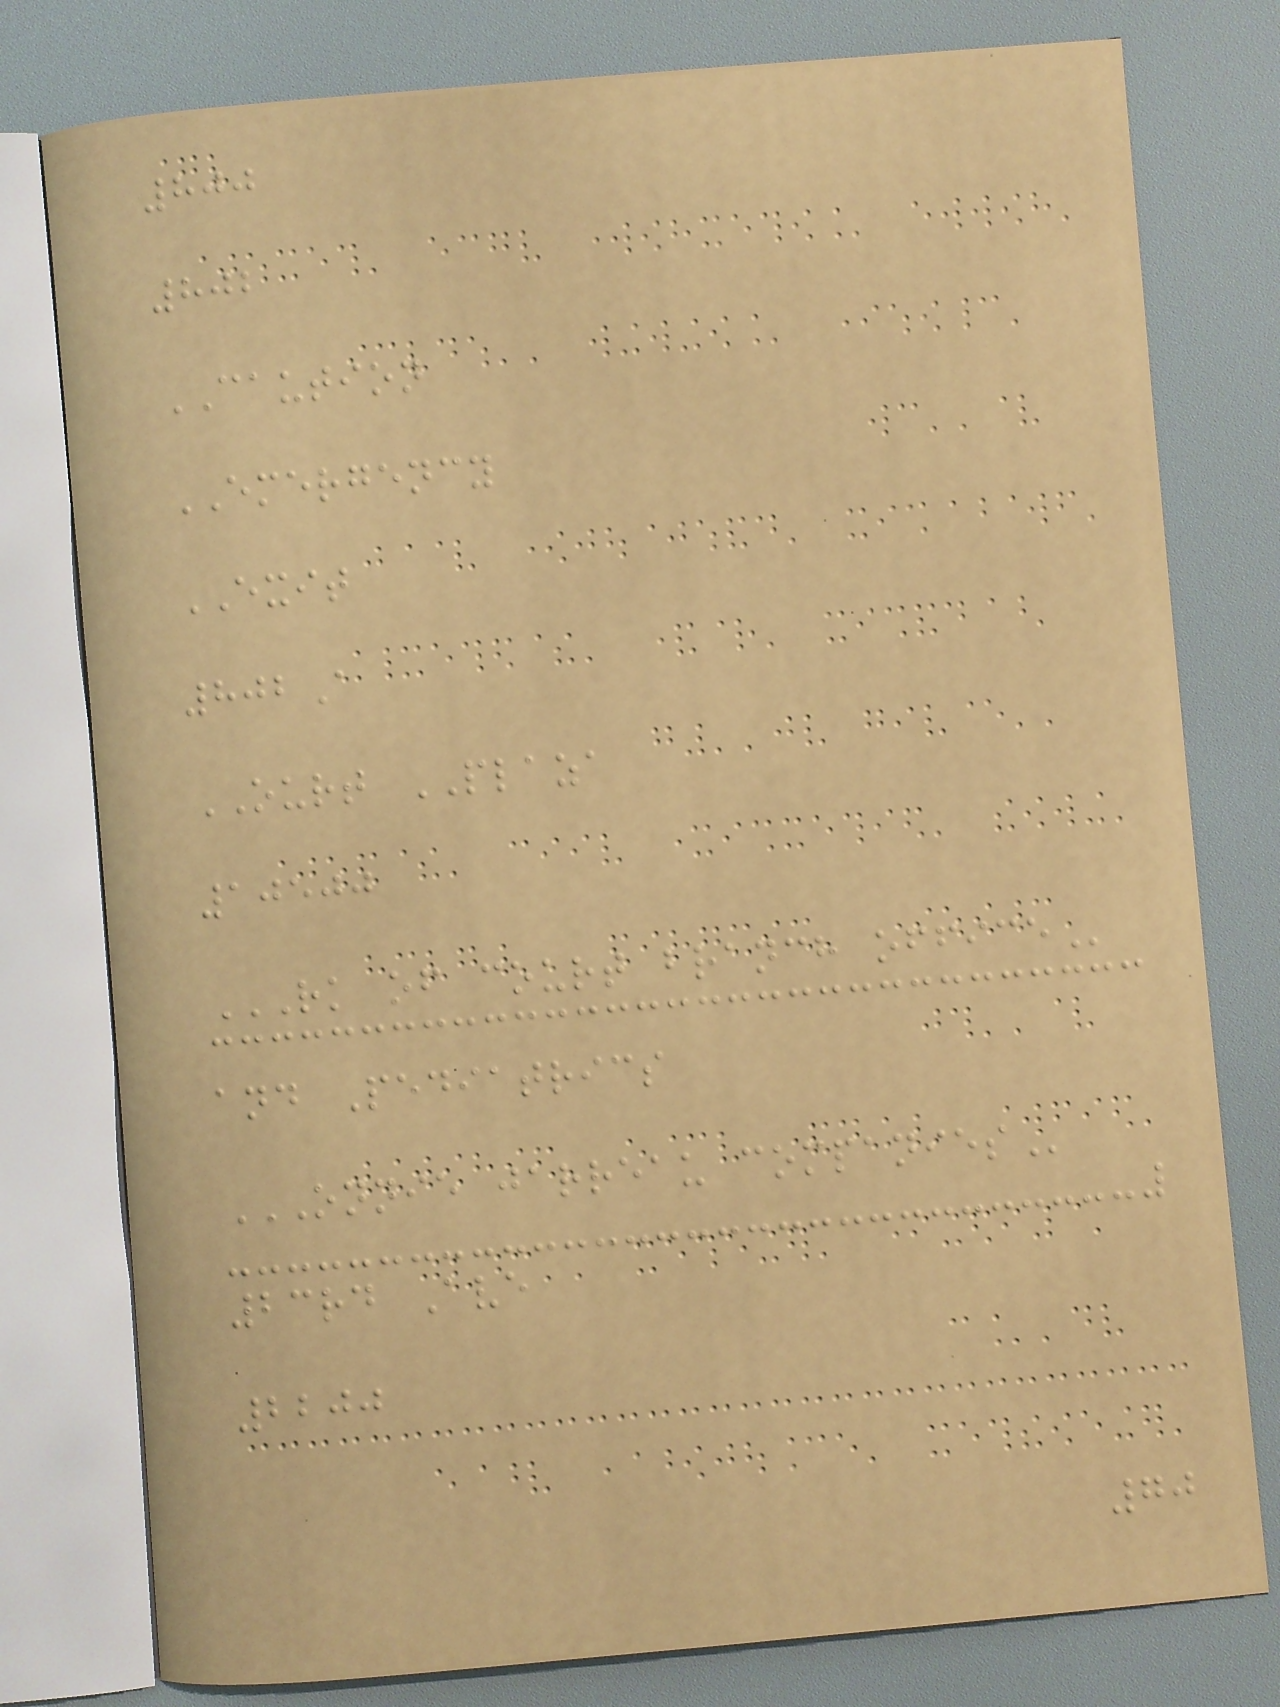800
802
CAUTION
EMERGENCY
EXIT
802A
OURT PLAZA
10500
RK OF COURT BRANCH OFFICE
and Pediatrics
ONNIE JARREAU COMPANIES
23rd Ave
2200
70
